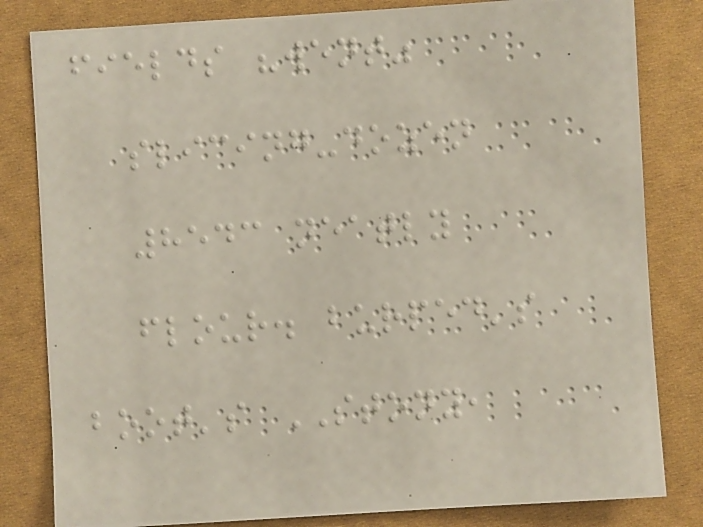fields "went"
slicing-dozen
8543 neatly
flour. burped's
boot's STONY,
